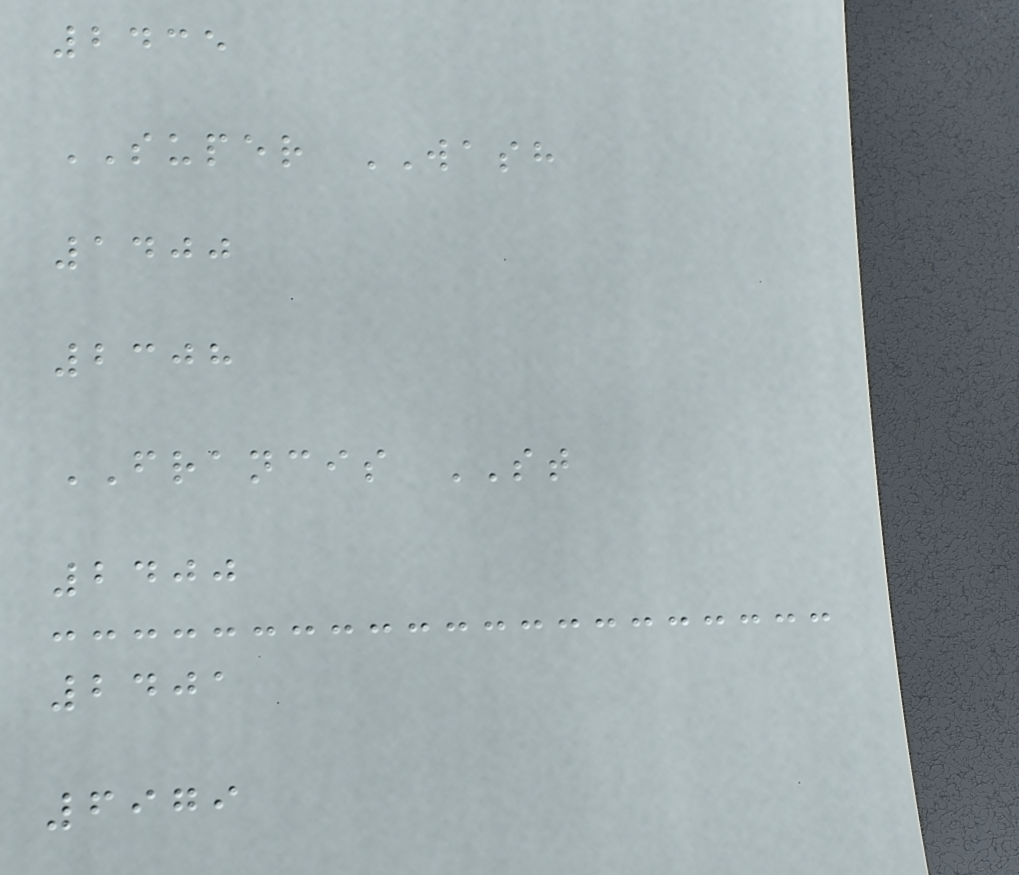2435
SUPER WASH
1400
2308
FRANCIS ST
2400
2401
6979
